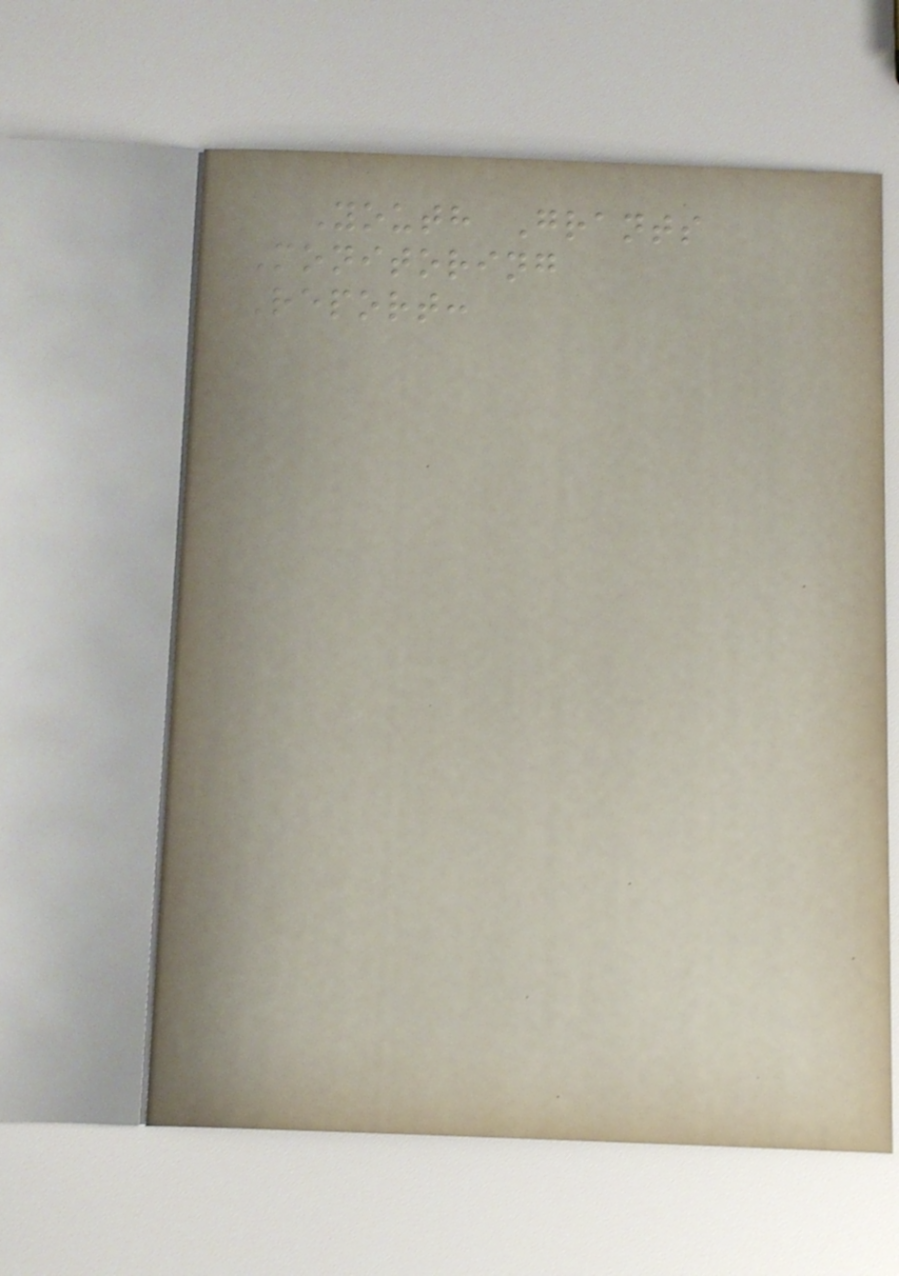Youth Grants
Monitoring
Report:
